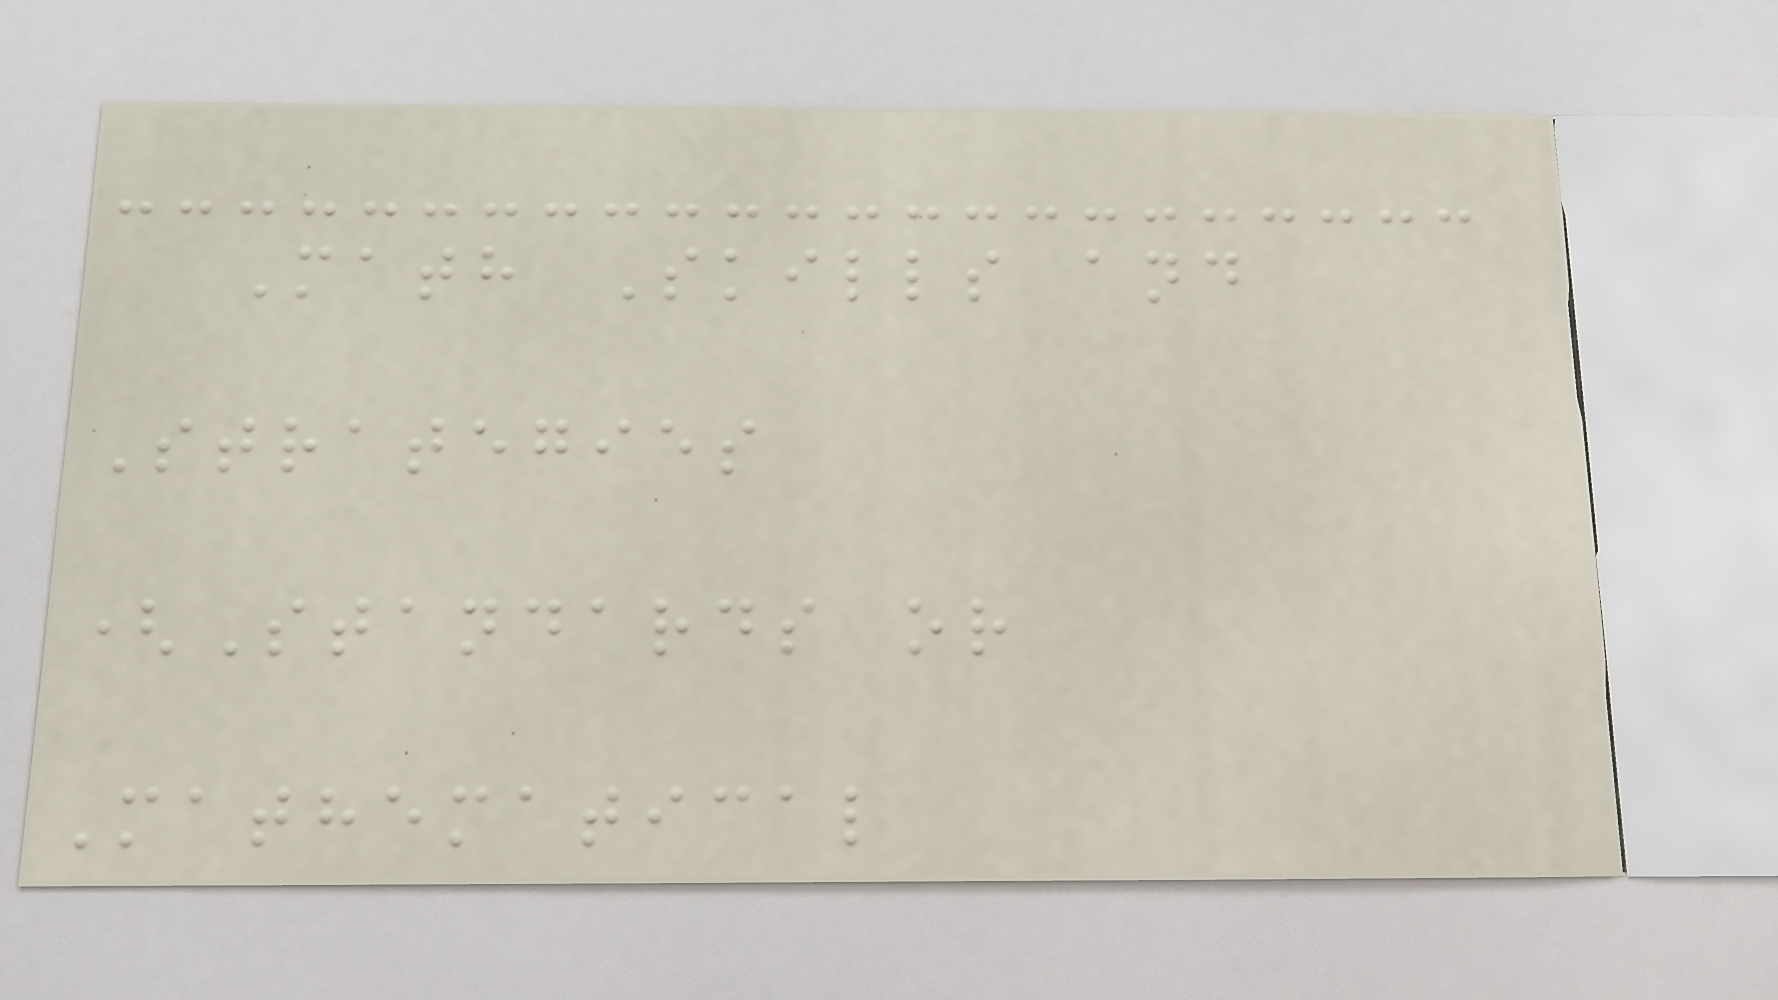Math Skills and
Strategies
(Standards or
Mathematical
